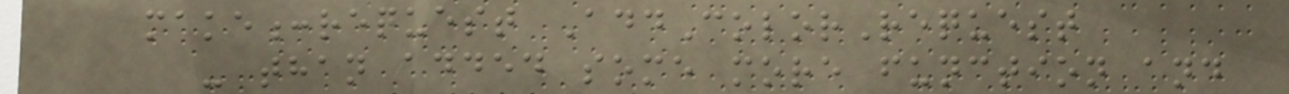make:request AddColorRequest
- than added some more function and
